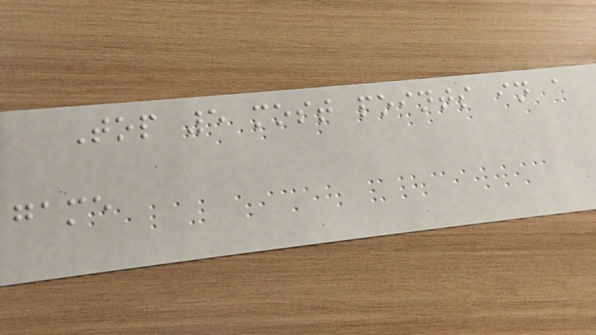Top 5 most points in a
game
